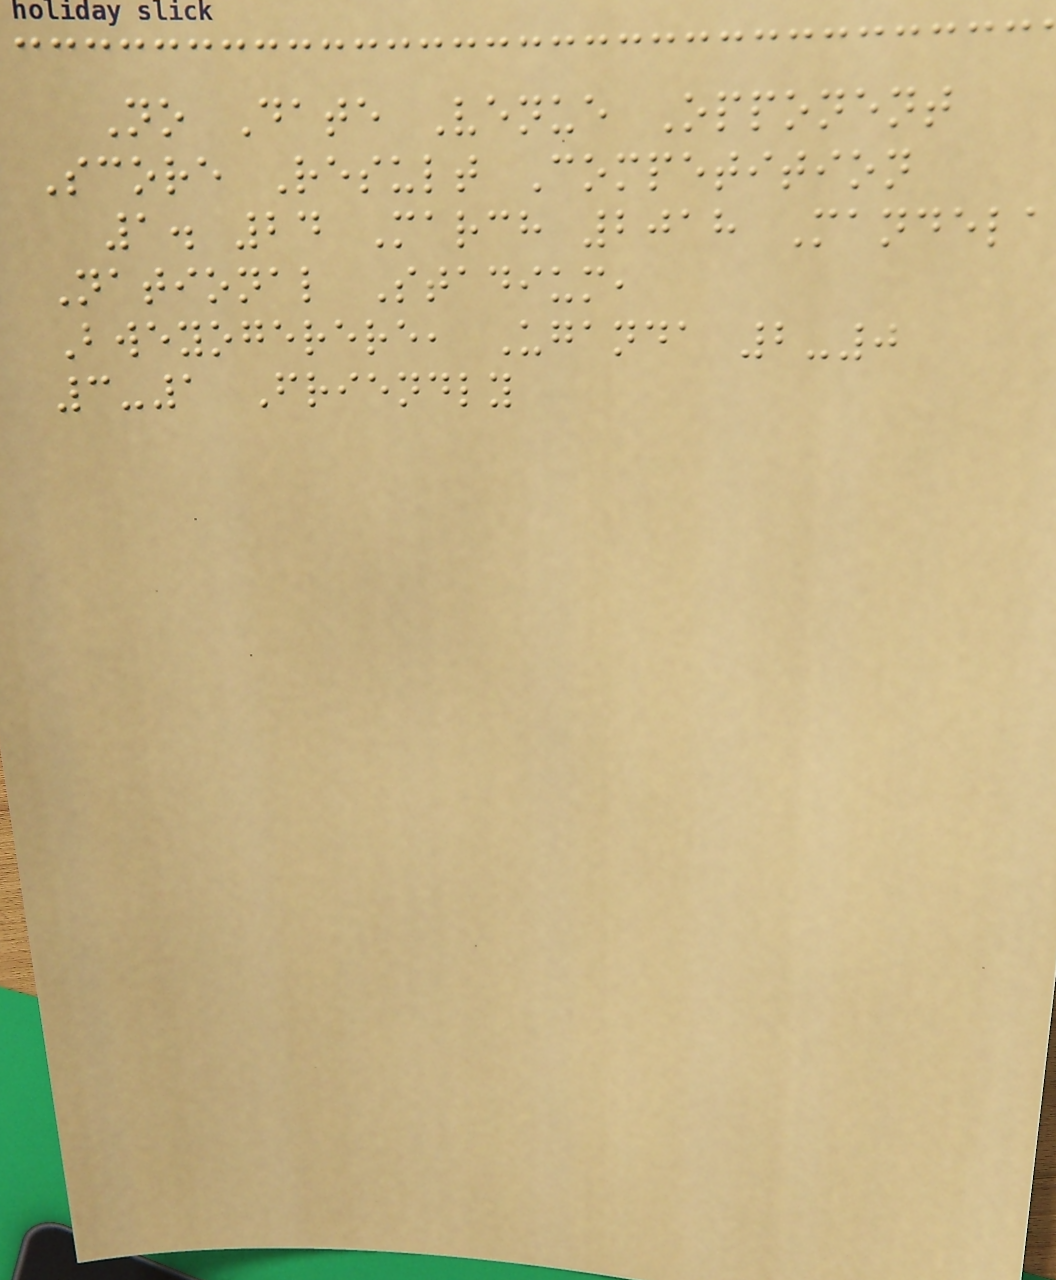No Date Venue Opponent
Score Result Competition
1. 24 March 2018 Mandela
National Stadium,
Bweyogerere, Uganda 2-0
3-1 Friendly
